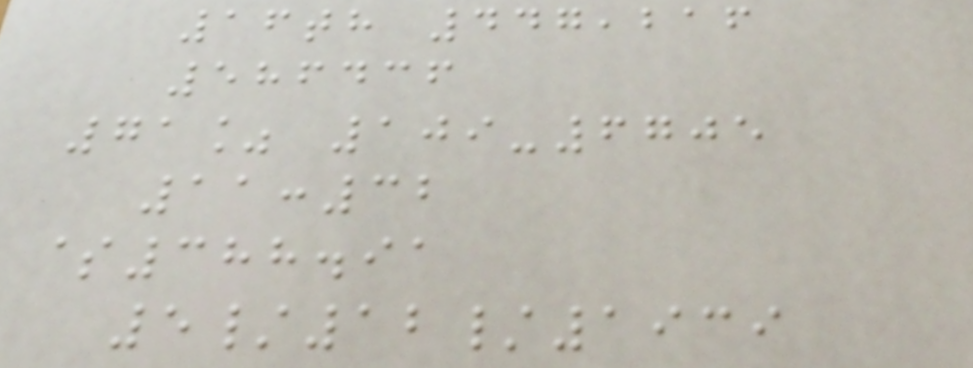16th 447,216
586436
71% 109-6705
11:32
$388.91
5/12/1939
